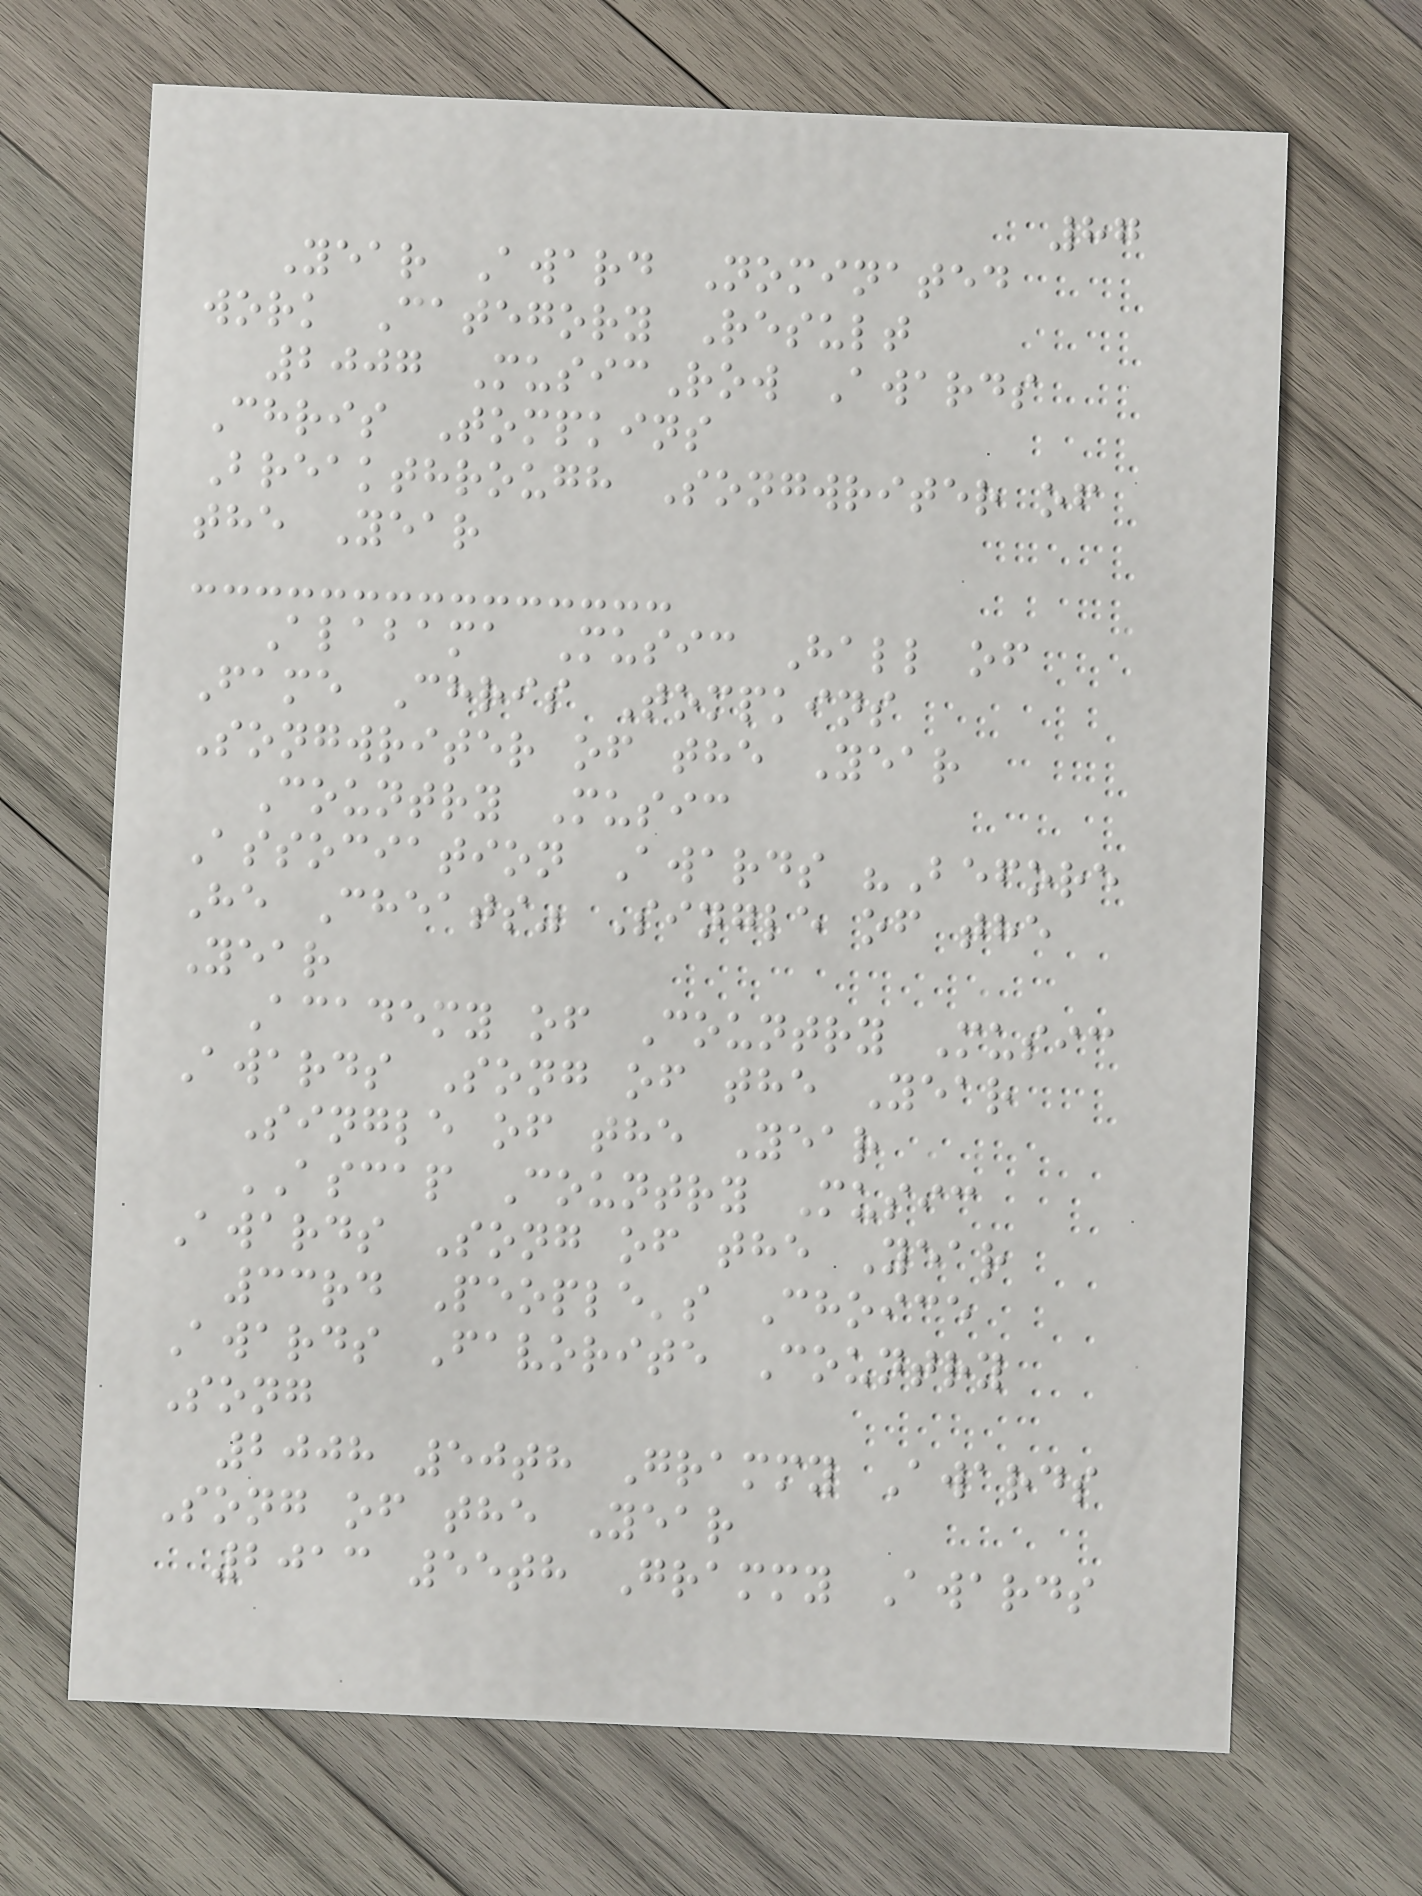87
Year Award Nominated
work Category Result
2007 MusicRow Awards
Chris Tompkins
Breakthrough Songwriter of
the Year
Alabama Music Hall of
Fame Chris Tompkins
Songwriter of the Year
Country Music
Association Awards "Before
He Cheats" Single of the
Year
Academy of Country Music
Awards Song of the Year
Single of the Year
ASCAP Country Music
Awards Song of the Year
33rd People's Choice
Awards Favorite Country
Song
2008 50th Grammy Awards
Song of the Year
2013 55th Grammy Awards
